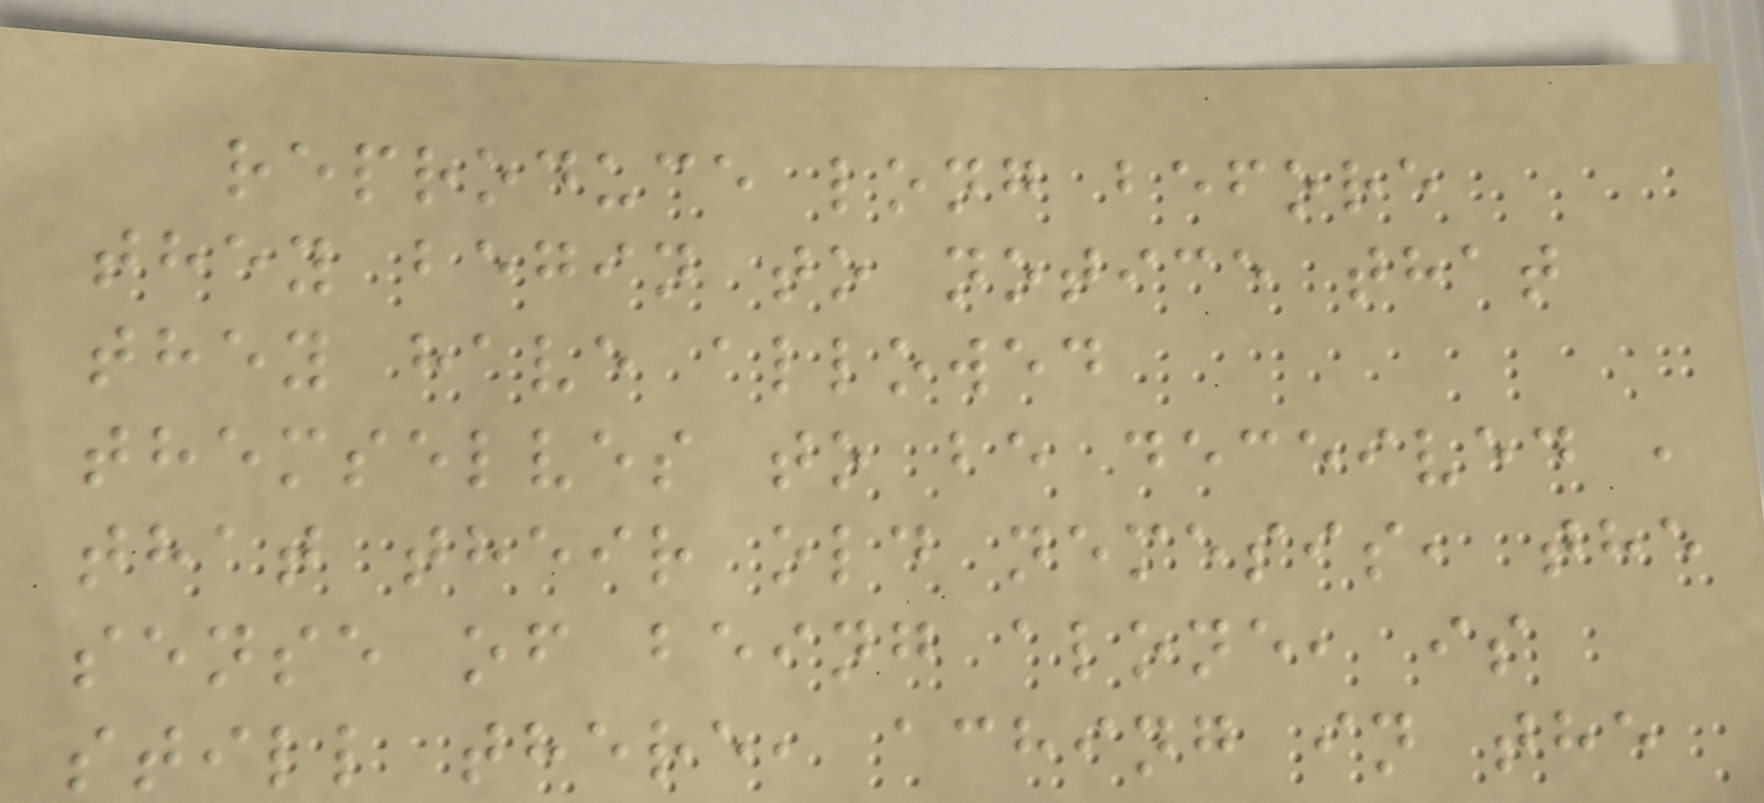reproduce long before
they begin to notice that
they have allowed
themselves to be deceived ,
that their old nemesis, the
sense of being alone, is
still there, aching in the
